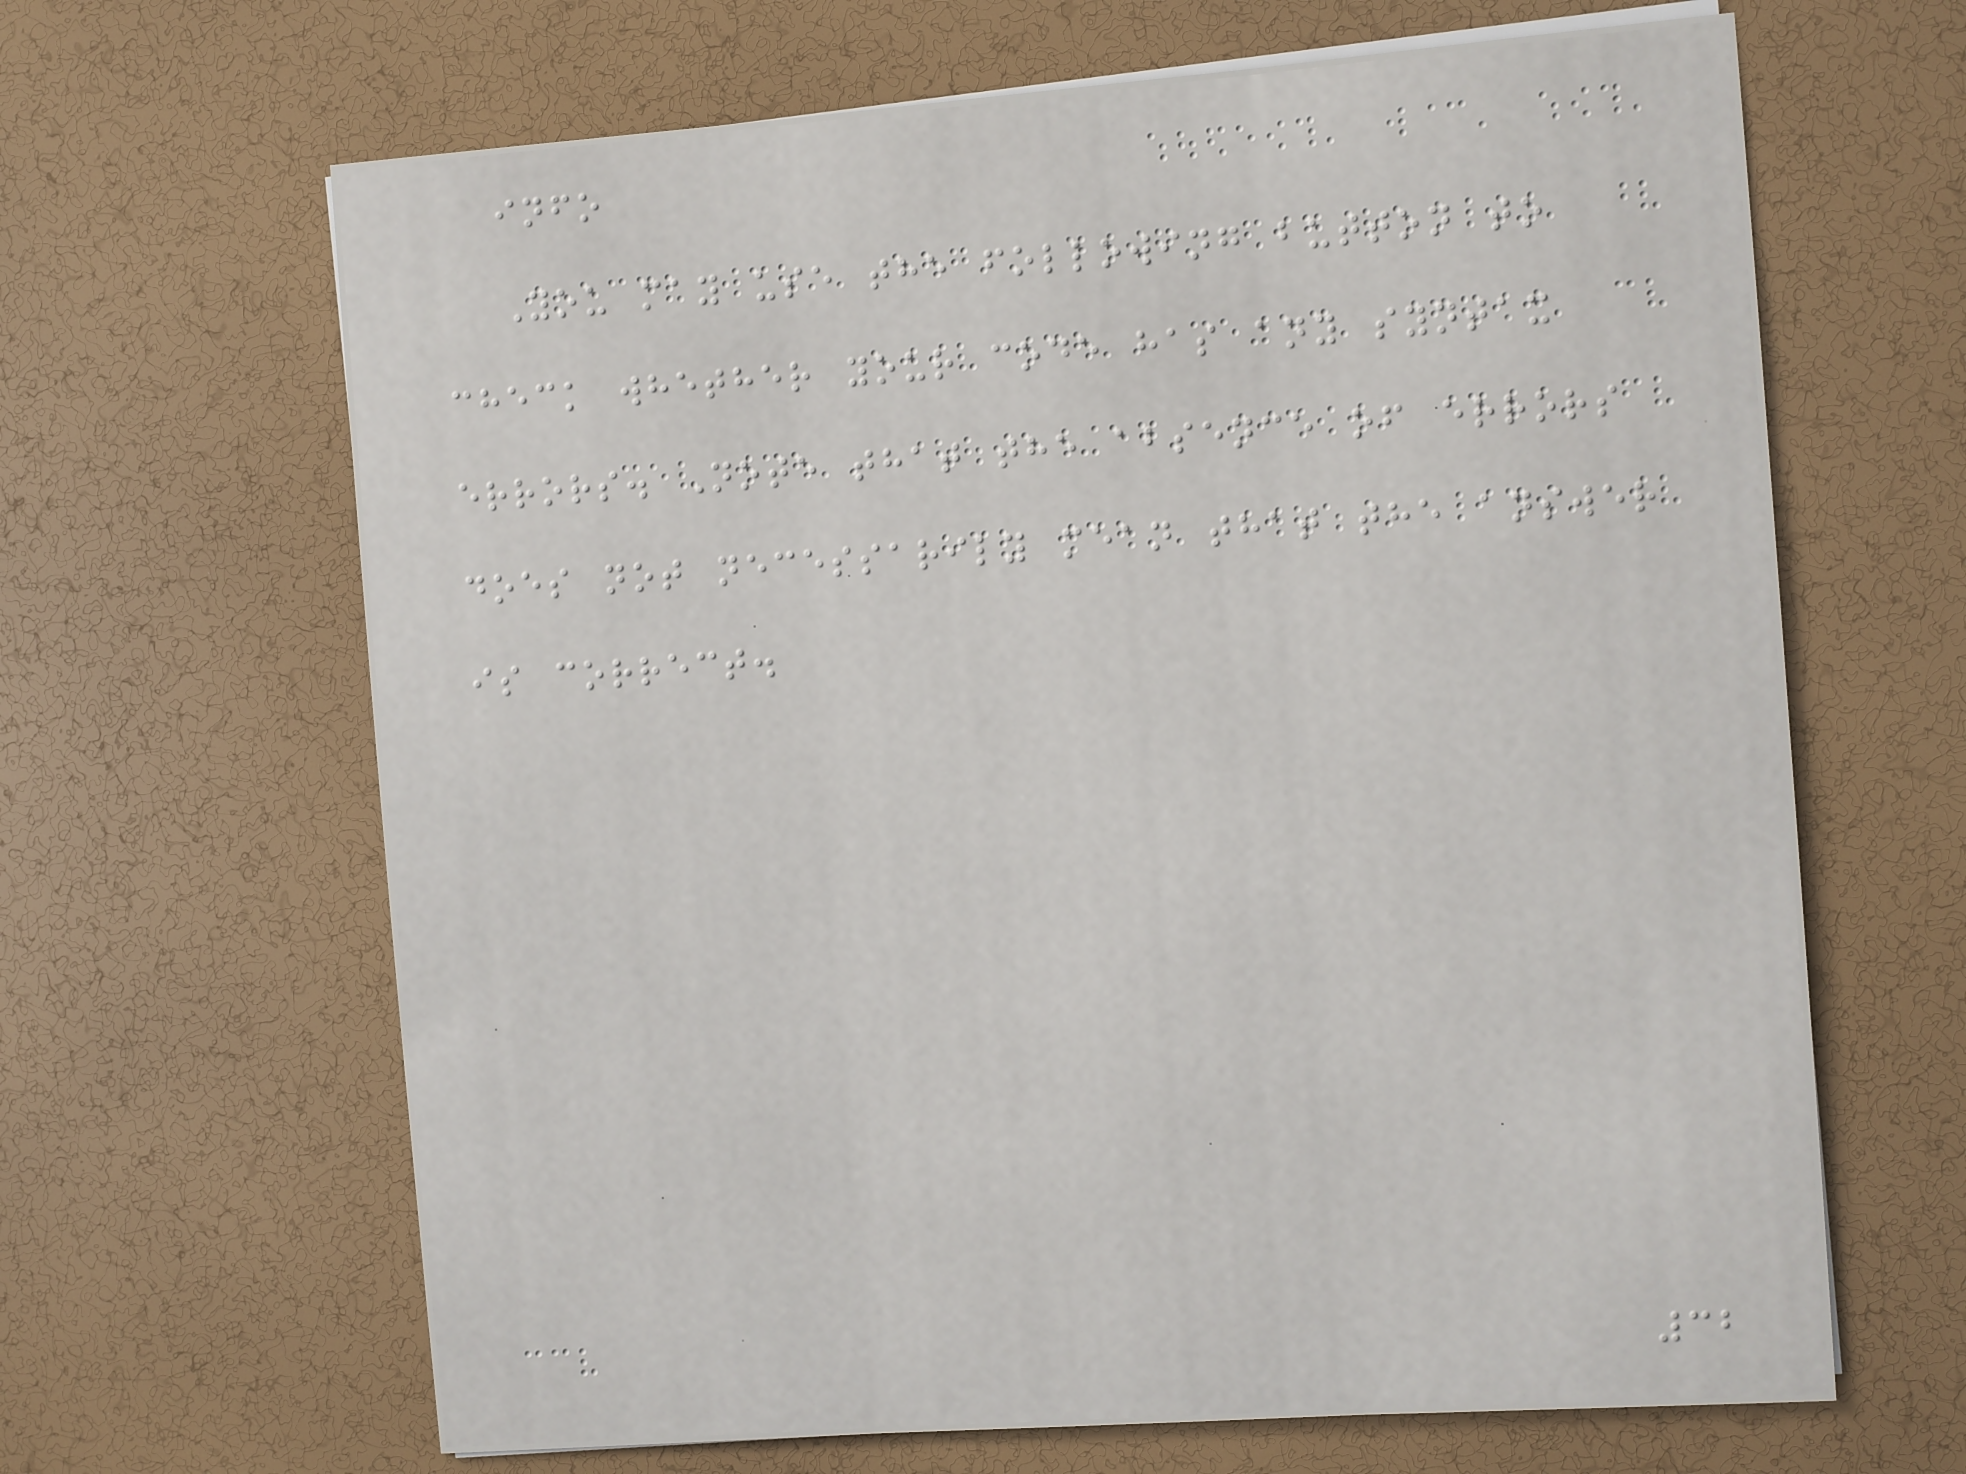info
You may use the following button to
check whether your code has any syntax
errors. Note that the absence of errors
does not necessarily mean that the answer
is correct.
32
